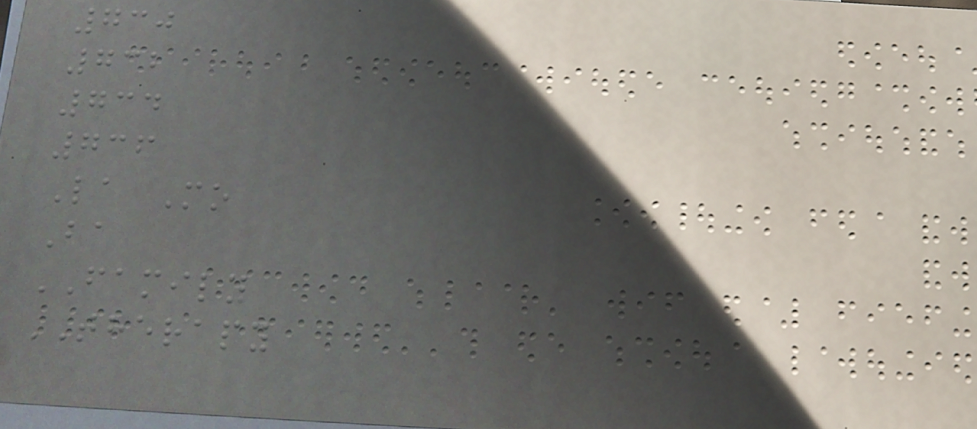730
732
734
736
La Mo
Ba
FAMILY
THERAPY
